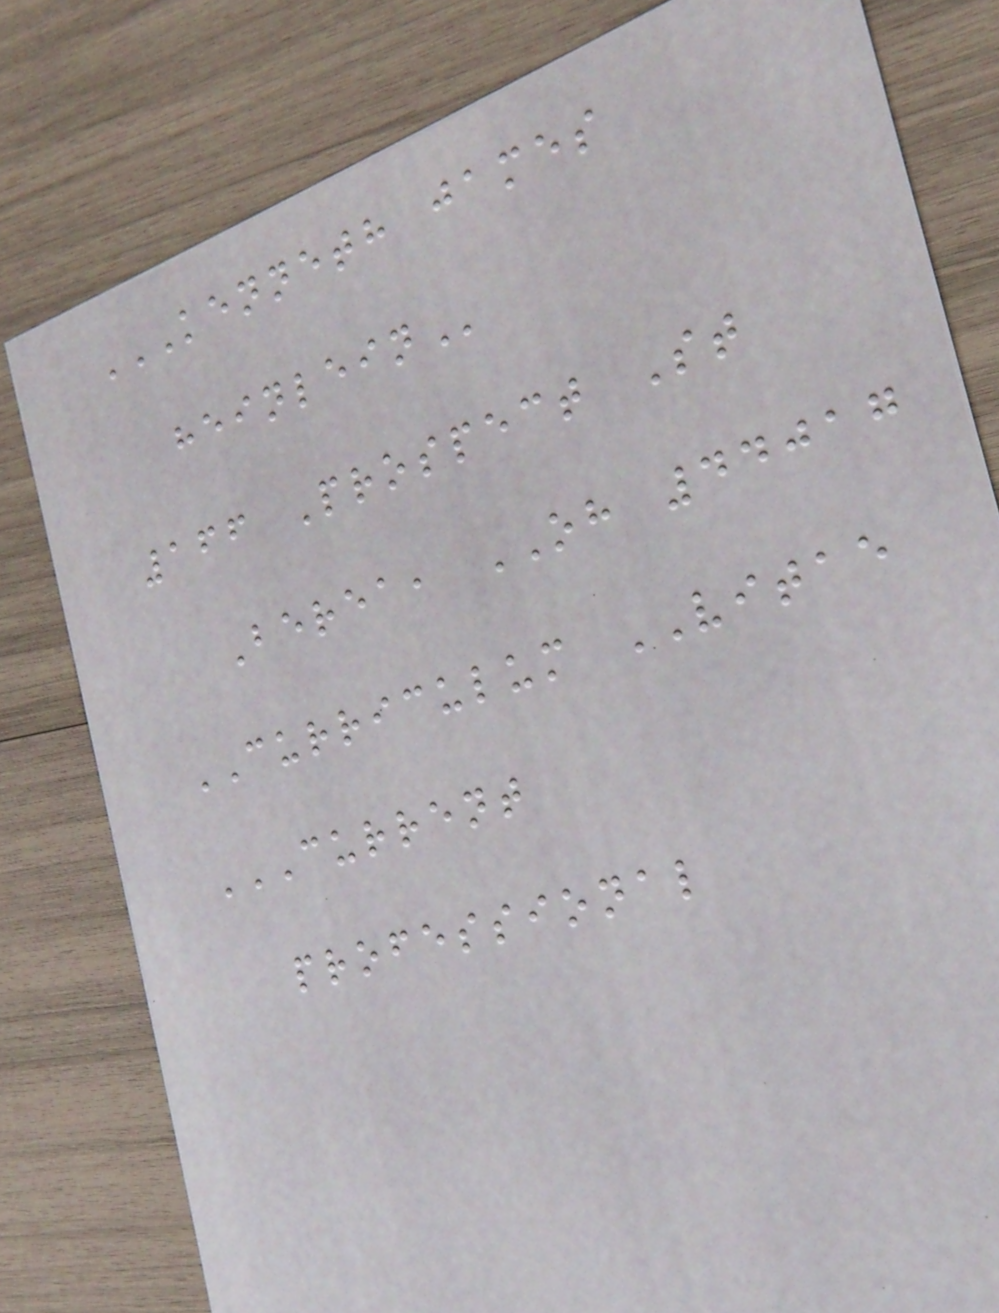KENNETH JAMES
HEINLEIN
166 Prospect St
Berea, OH 44017
CURRICULUM VITAE
CURRENT
PROFESSIONAL
